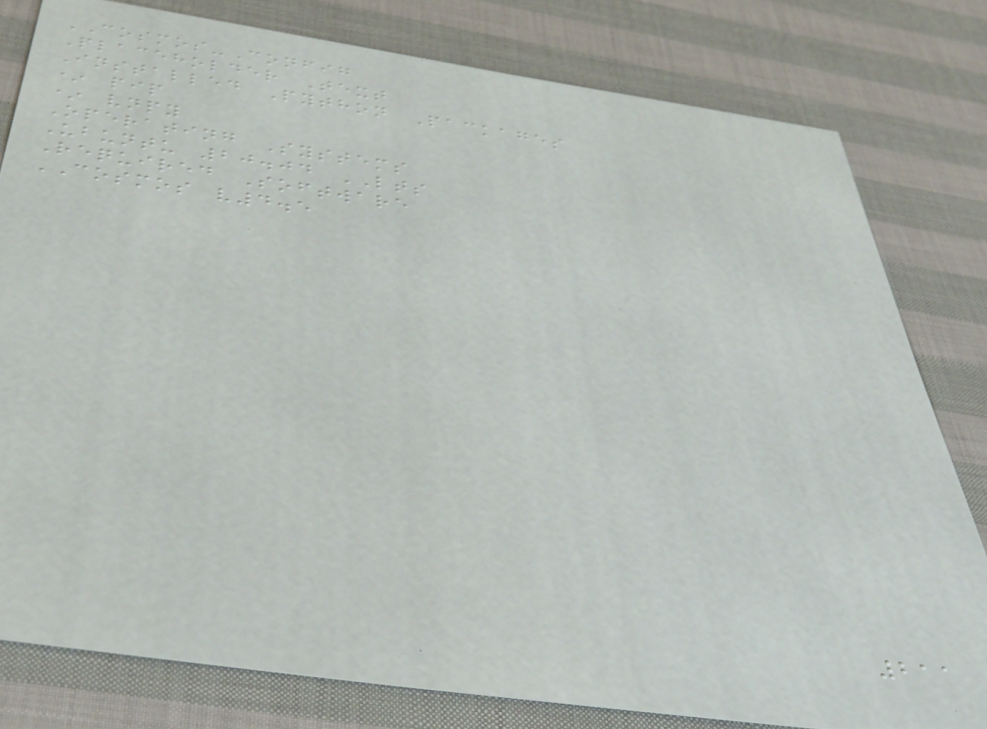COSMOS-Config
Placeholder Text
Installed Python Packages
* pip
* vnpy
Operating Systems
Ubuntu 20.04 LTS
Required Software
COSMOS v4.5
211
